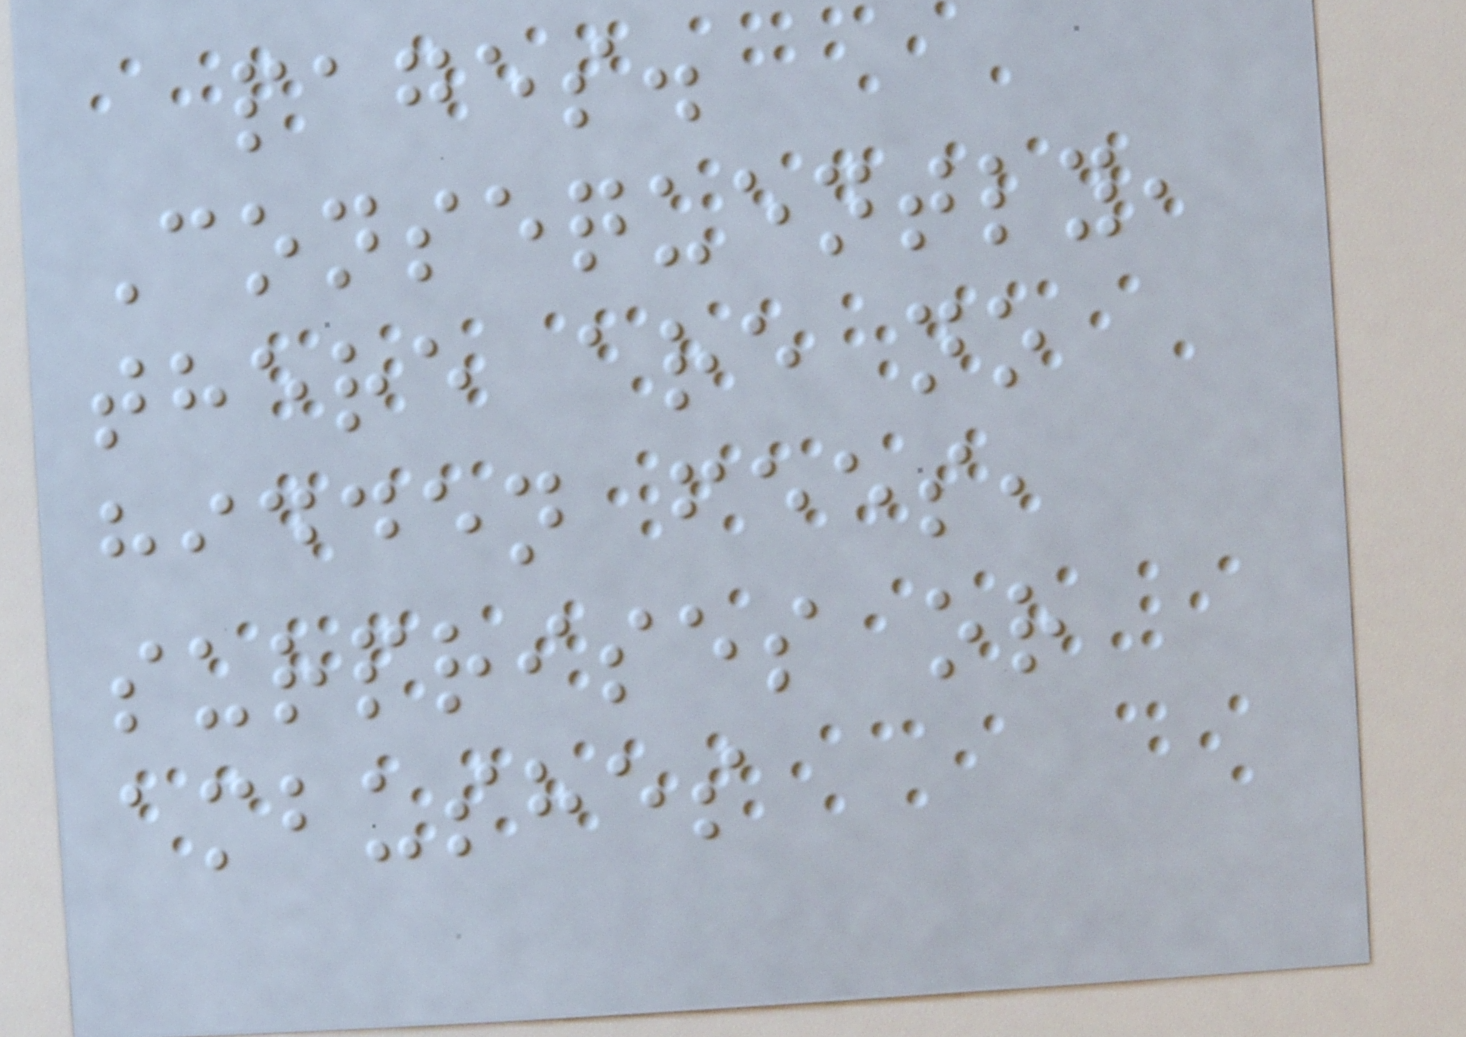pages.
Consequently,
there are no
hidden fees,
surprises or
ambushes
